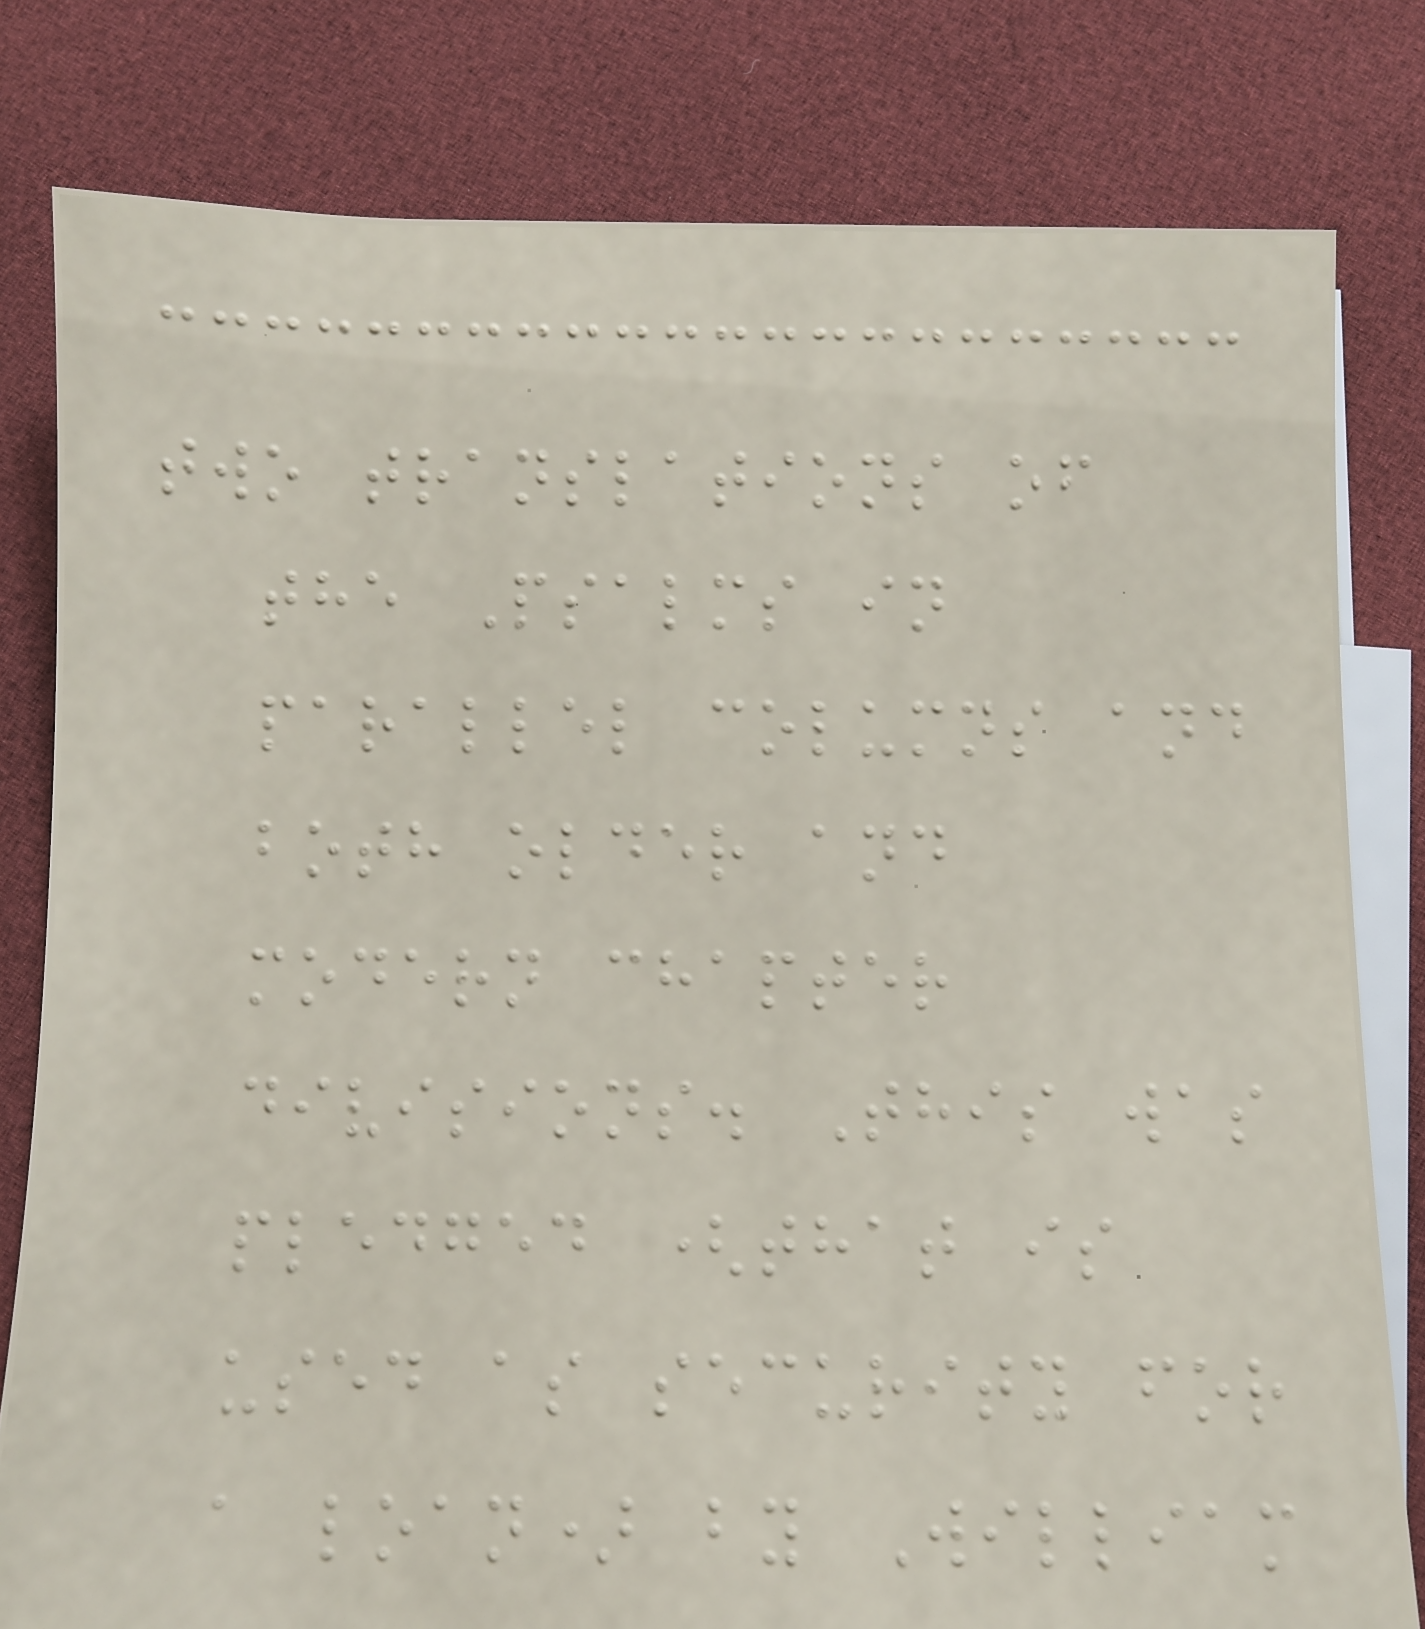two translations of
the Psalms in
parallel columns and
both older and
modern chapter
divisions. This was
pledged (that is
used as security for
a loan) by William
